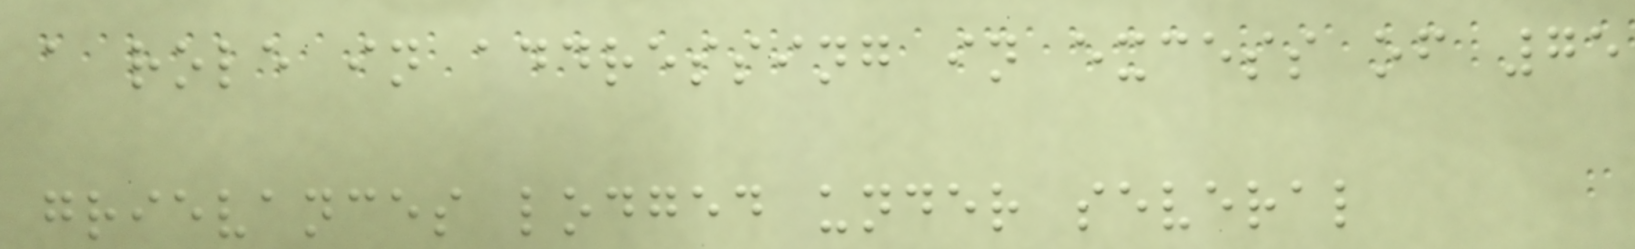a role in addressing in excess of 75
grievances lodged under several
